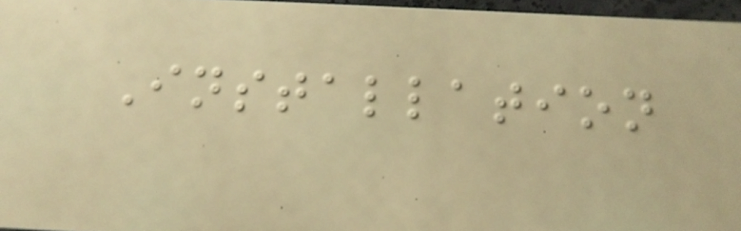Installation
